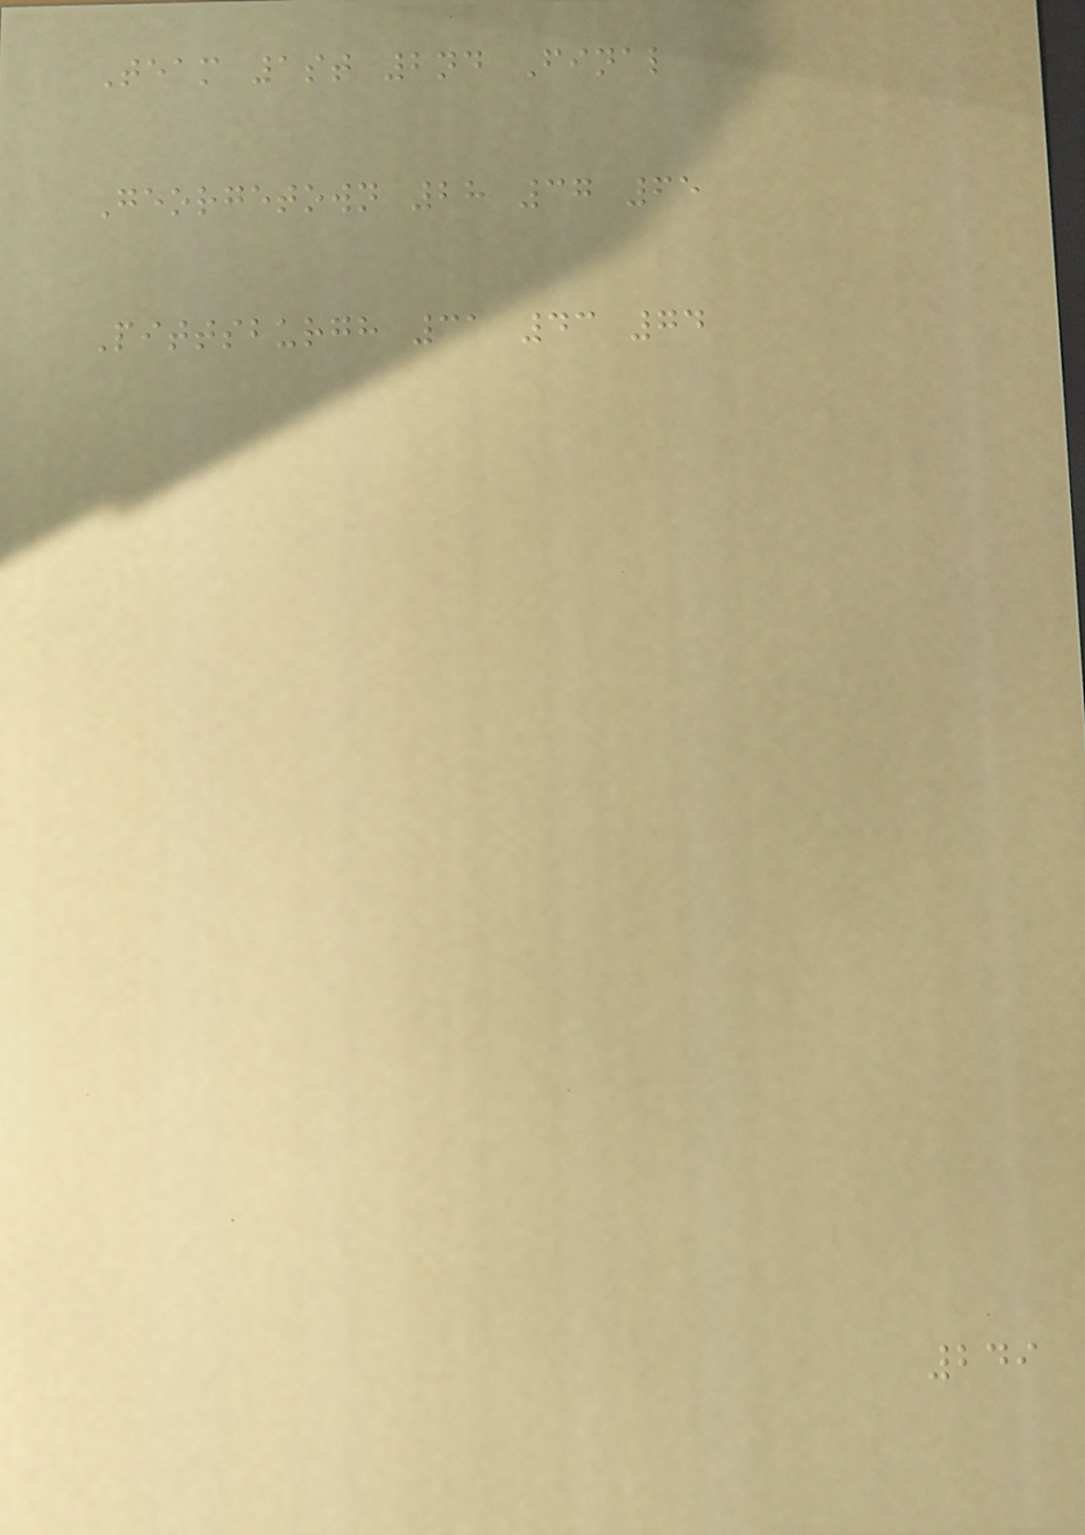Team 1st 2nd Final
Georgetown 28 37 65
Pittsburgh 31 43 74
249
